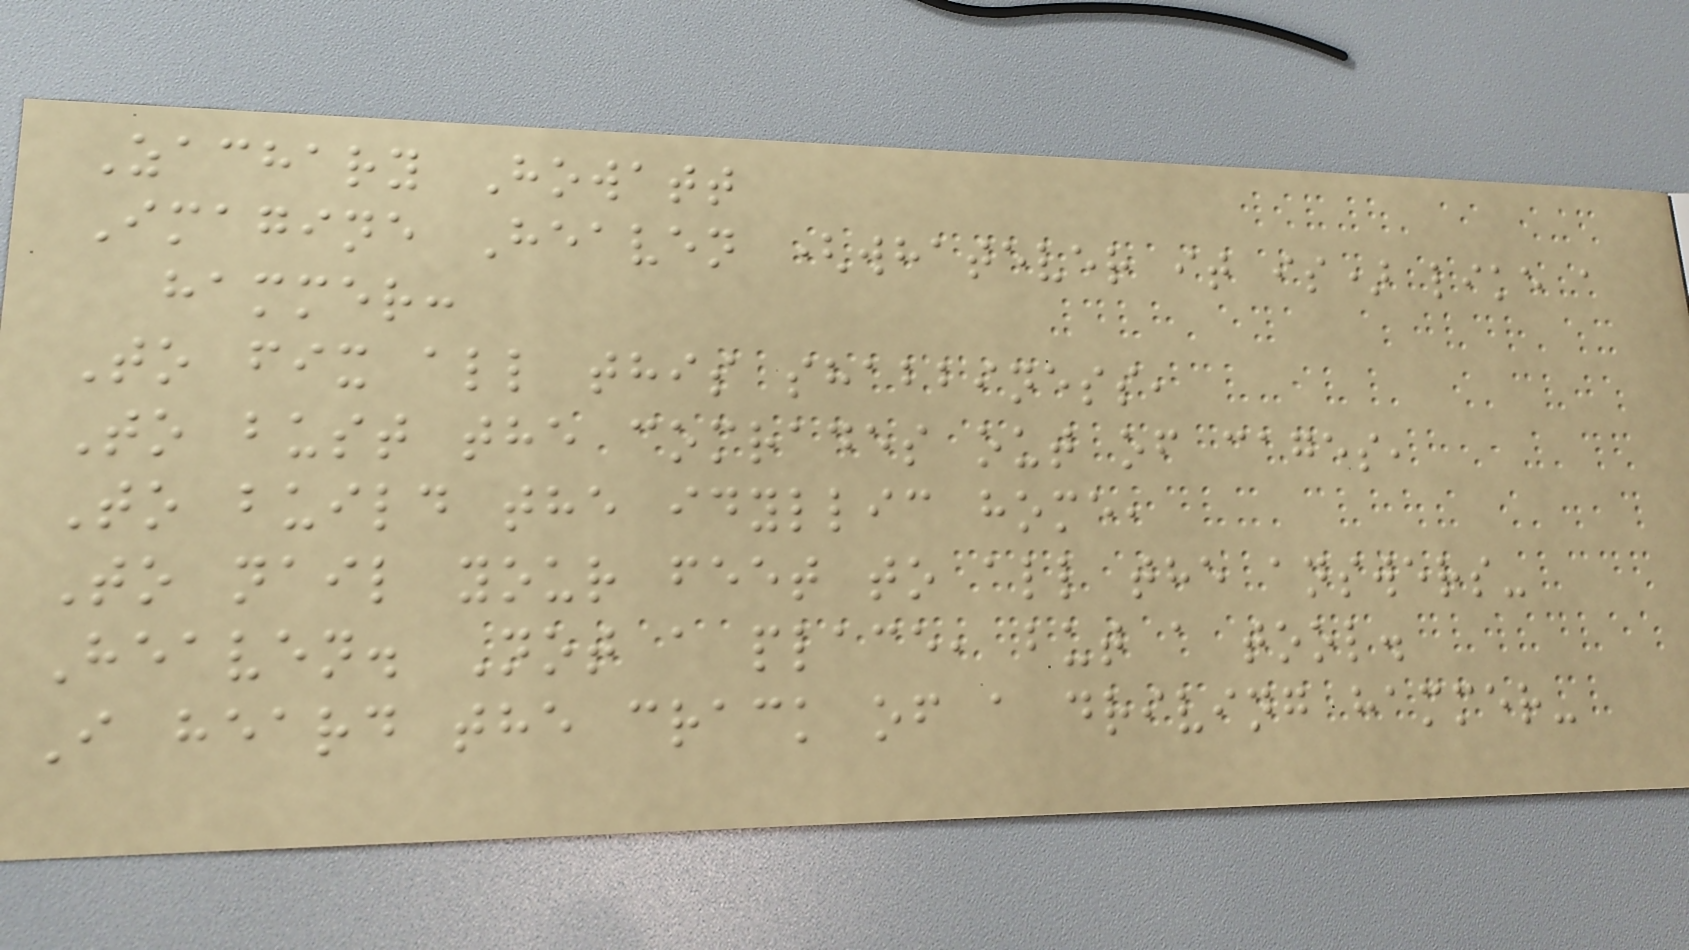Zachary Howatt
Imagine Heaven (whatever it is) like a
hammer:
To fix all this shabbiness,
To bust the comrades out of cages,
To build the idyllic home,
To nail your feet to all the answers-
Heaven. Not a place, but a tool.
I heard the crack of a driving hammer-
